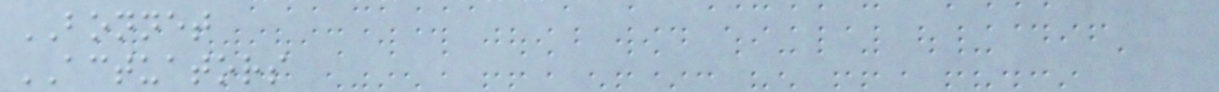BONNET
ACTUATORS
